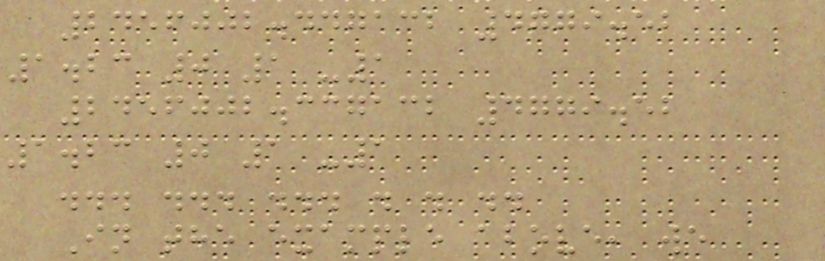2456002.447132 4779.52
1.23 0 1 -1
2456002.337132 4779.52
1.23 0 1 -1
... ... ... . . ..
In the example above, we
